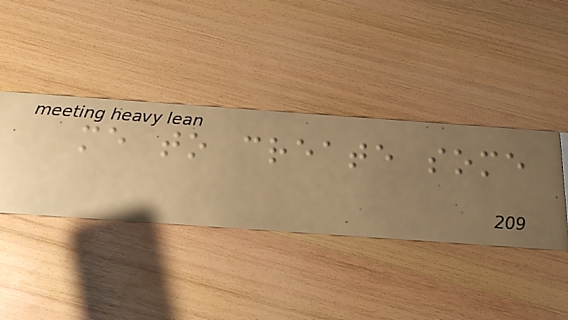me to create some
